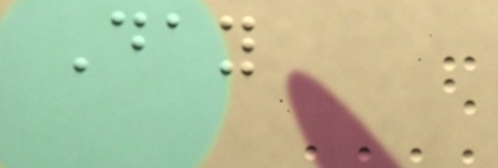Day
